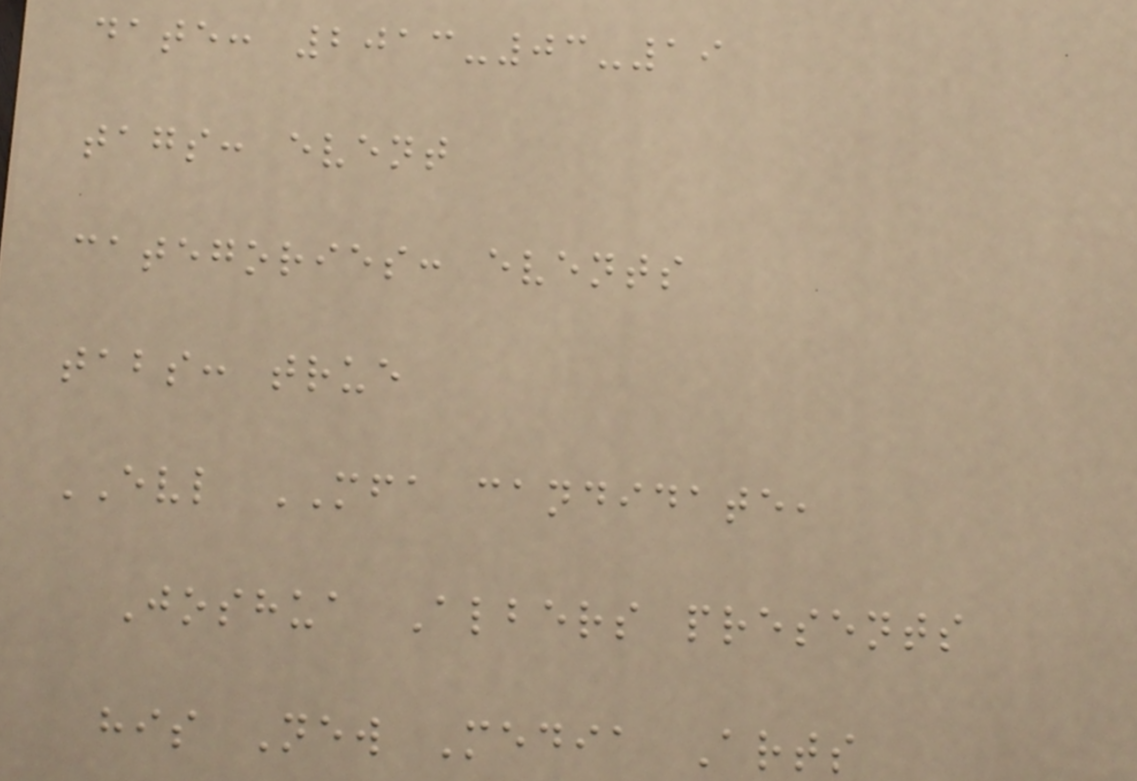date: 2013-03-19
tags: event
categories: events
tabs: true
EVL MFA candidate,
Joshua Albers presents
his New Media Arts
